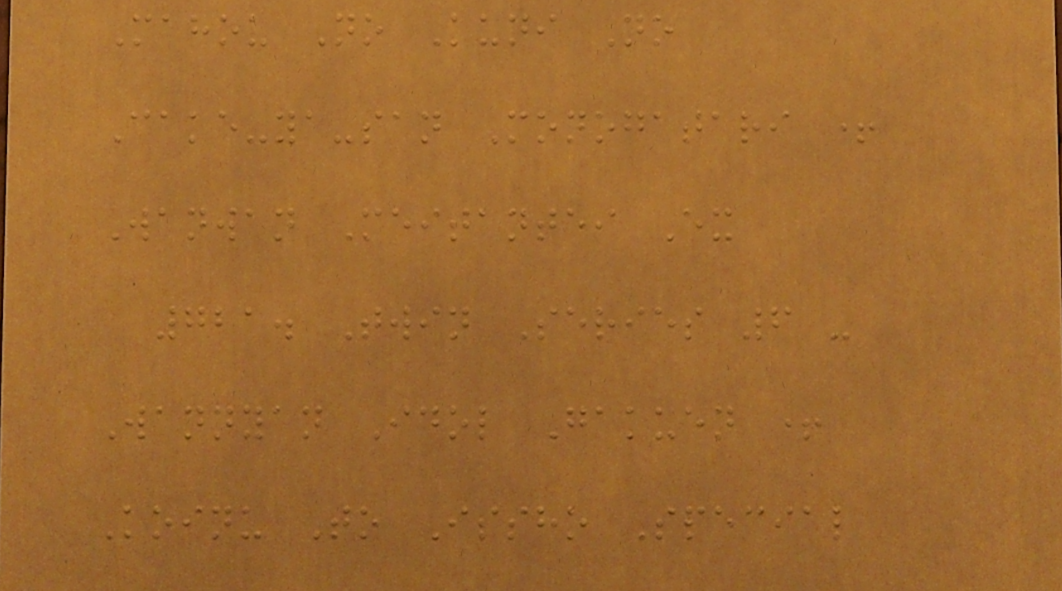Mahou No Kuni No
Cake-ya-san Monogatari +
Wanwan Meitantei Ex
721. Twin Series 6 -
Wannyan Idol Gakuen +
Koinu To Issho Special
